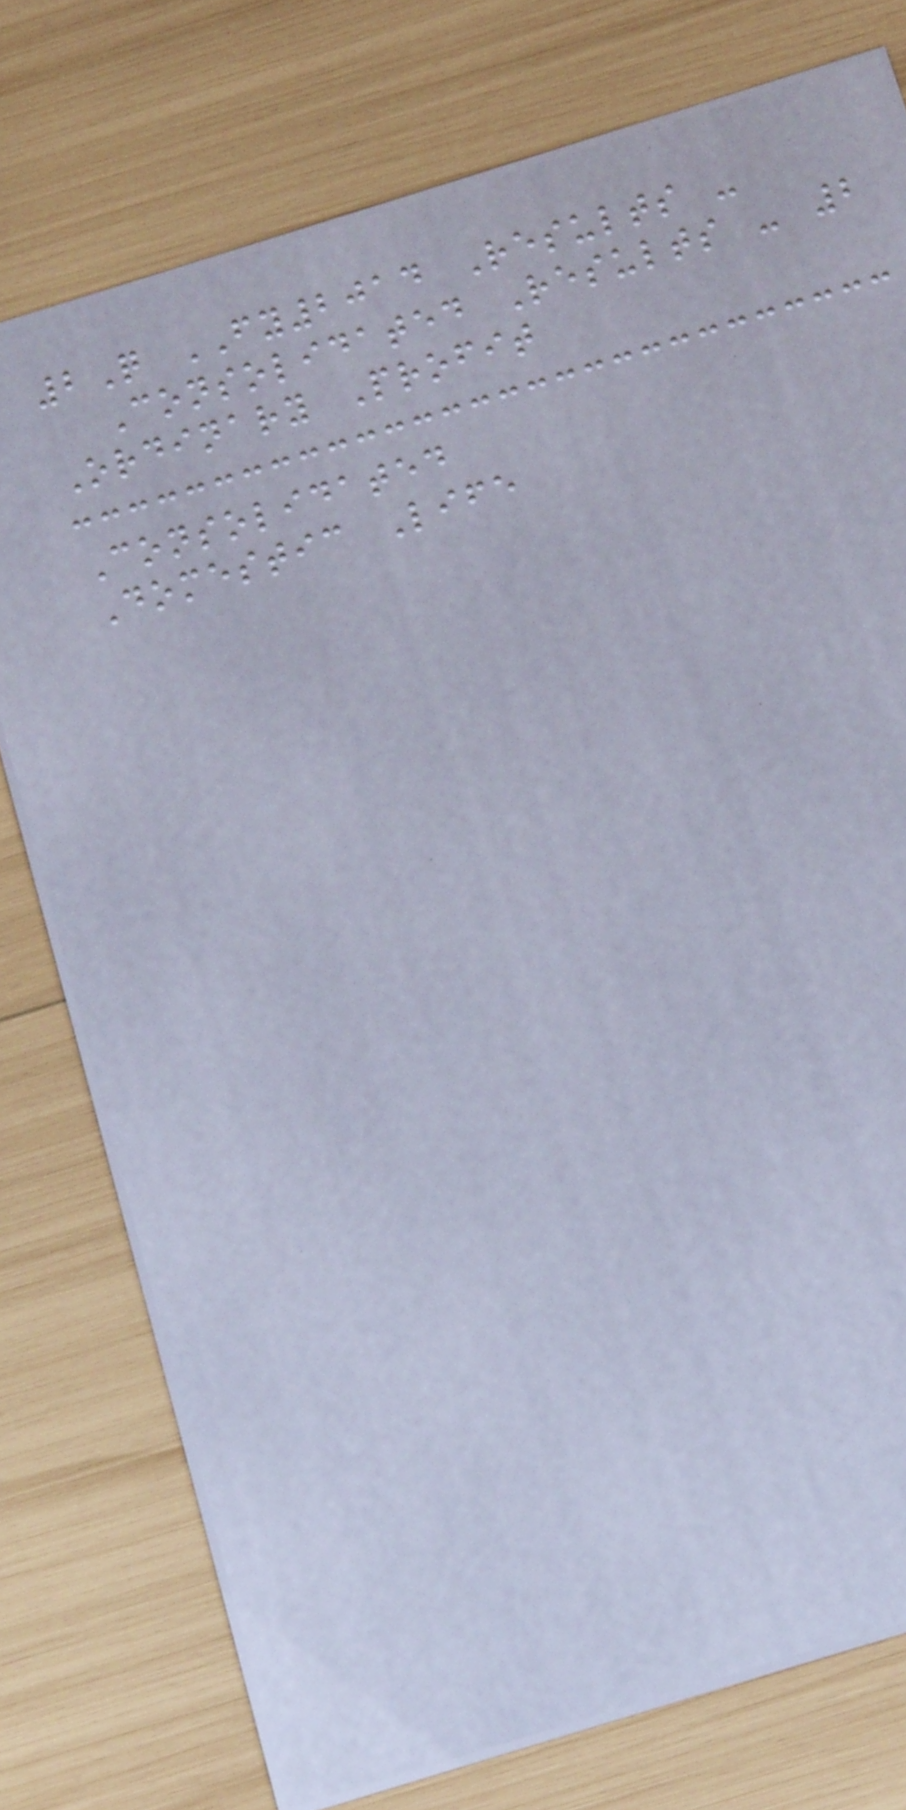2Q FY2014 Results -
Consolidated Results - 2
Ordinary Profit
Consolidated
Domestic Life
